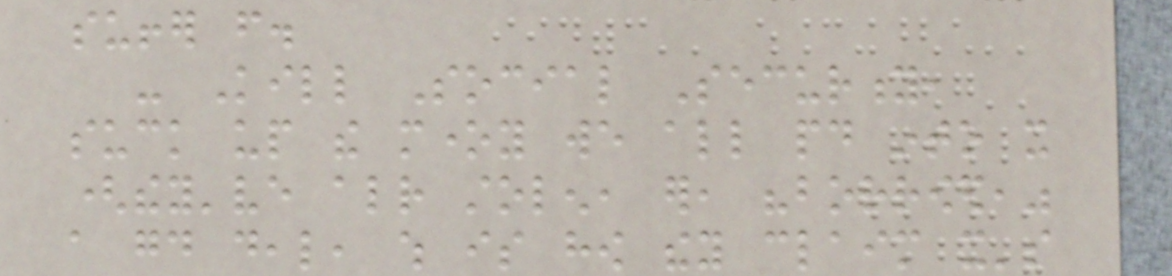suffer from.
- Kill Social Security,
suck up the money we all paid into it
(they've already stolen, er, "borrowed,"
a good deal, which is how they claim it's
